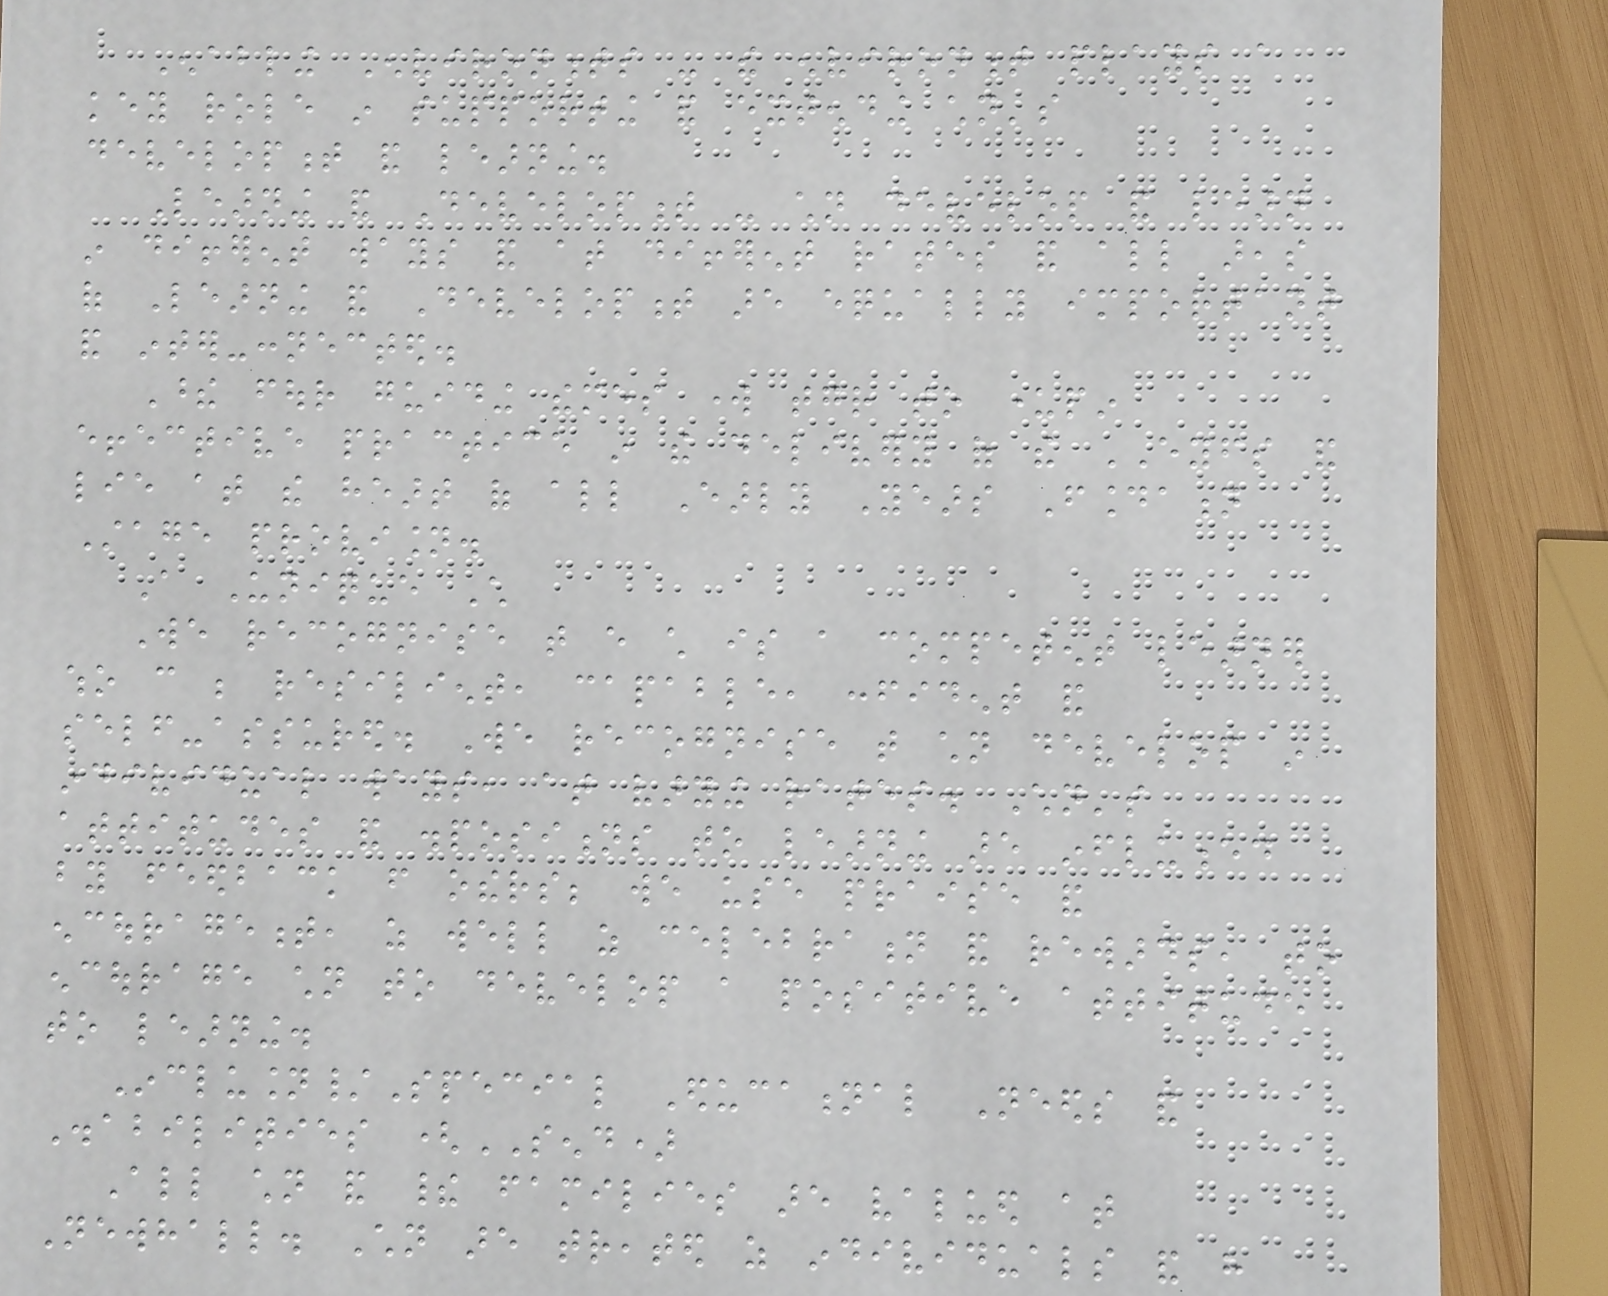Enabling Environments - the environment plays a
key role in supporting and extending children's
development and learning.
Learning and Development - children develop and learn
in different ways and at different rates and all areas
of Learning and Development are equally important
and inter-connected.
These four guiding themes work together to underpin
effective practice in the delivery of the EYFS and
lie at the heart of all Early Years Foundation
Stage provision.
A Unique Child
We recognise that every child is a competent learner
who can be resilient, capable, confident and
self-assured. We recognise that children develop in
individual ways, at varying rates. Children's
attitudes and dispositions to learning are influenced
by feedback from others; we use praise and
encouragement, as well as celebration and rewards, to
encourage children to develop a positive attitude
to learning.
Inclusion/Special Educational Needs and
Disabilities (SEND)
All children and their families are valued at
Newhall. Children are treated as individuals and have
